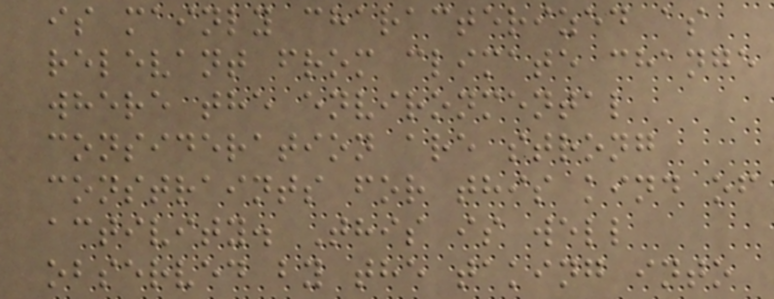is mainly characterized as
relevant from climate change
where the environmental
consideration are strong
constraints for this kind of
activity. This is well
observed by the taking into
